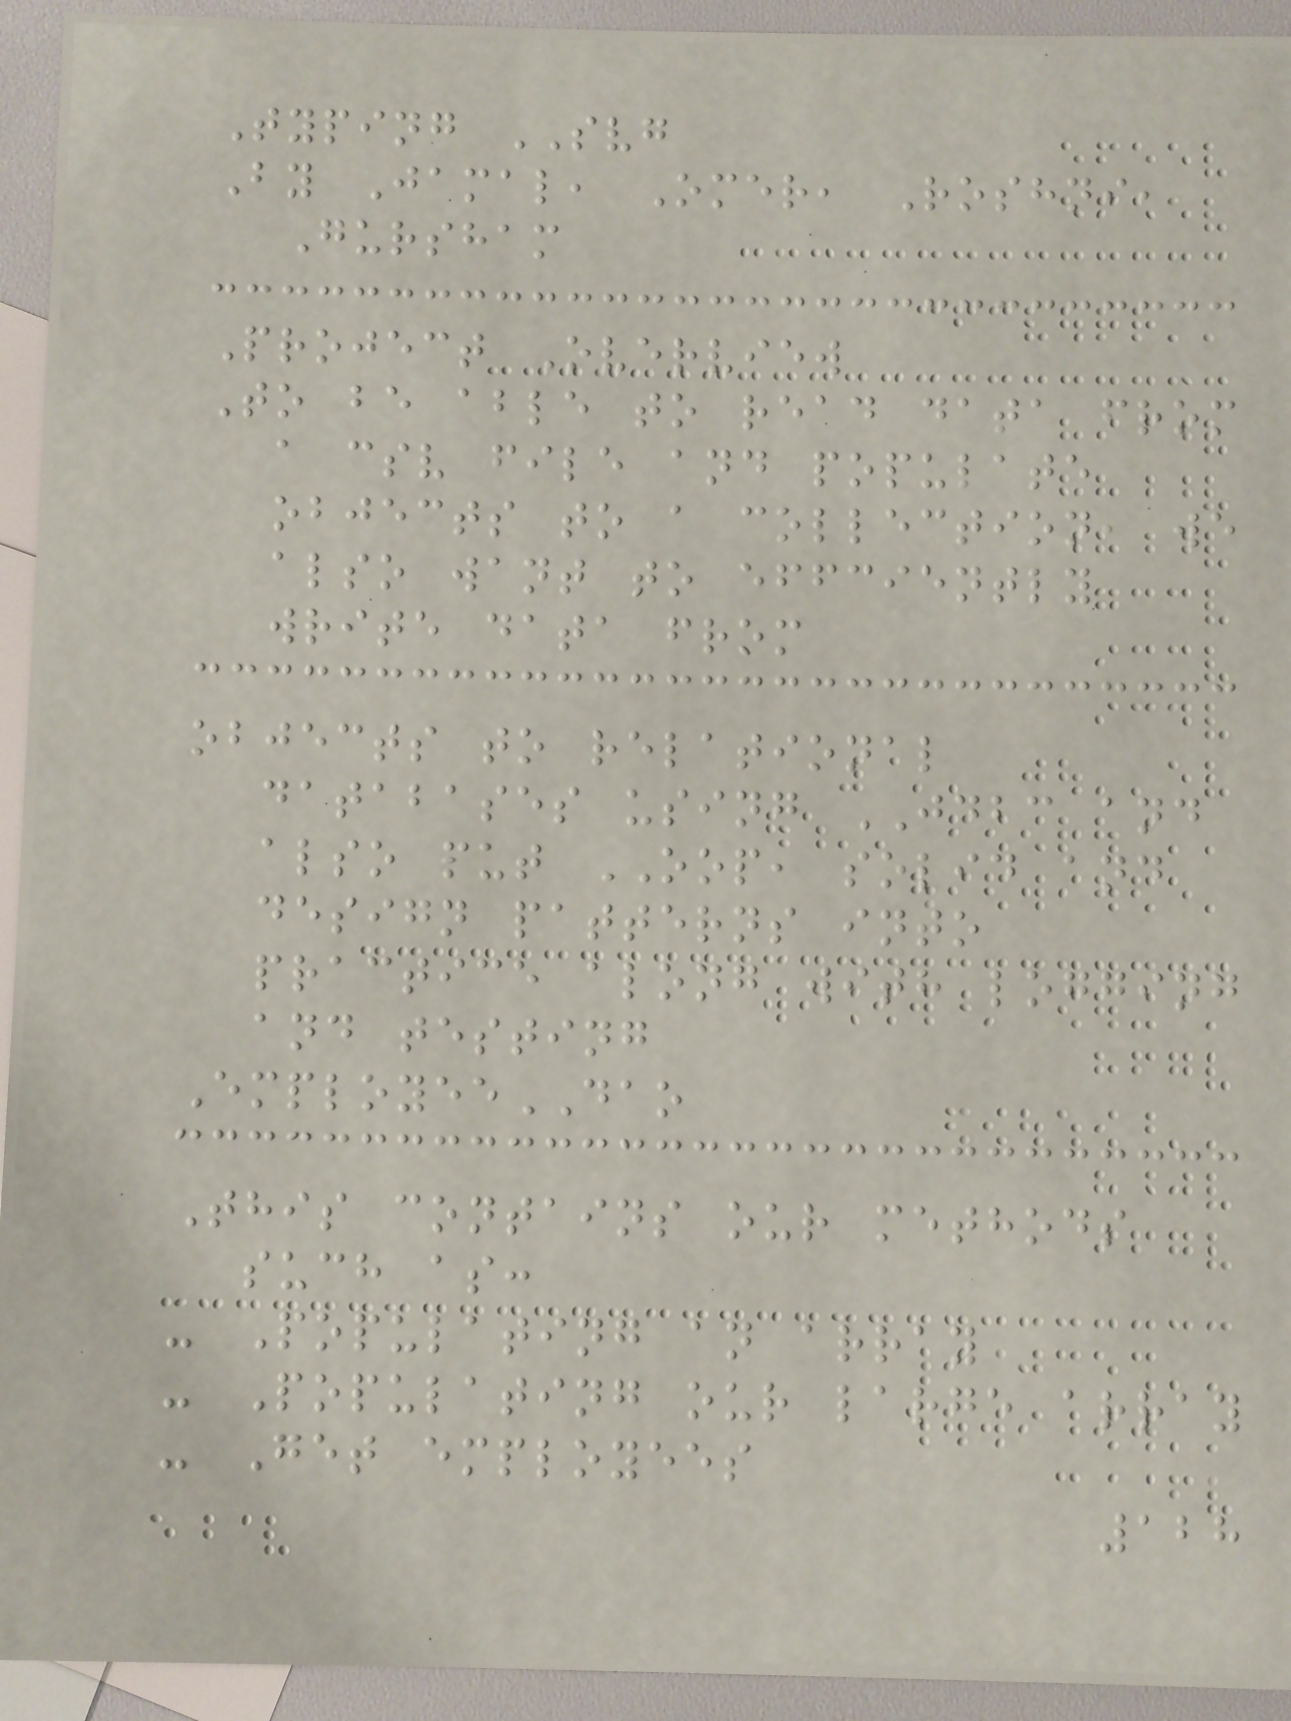Typing SVG
By Jamal, Omer, Roshni,
Gursham
Project Overview
To be able to read data from
a csv file and populate
objects to a collection, we
also want to effciently
write data from
objects to relational
databases using JDBC and
also put OOP, solid and
design patterns into
practice along with logging
and testing
EmployeeDAO
This contains our methods
such as:
- Populating an array
- Populating our large array
- Get employees
128
